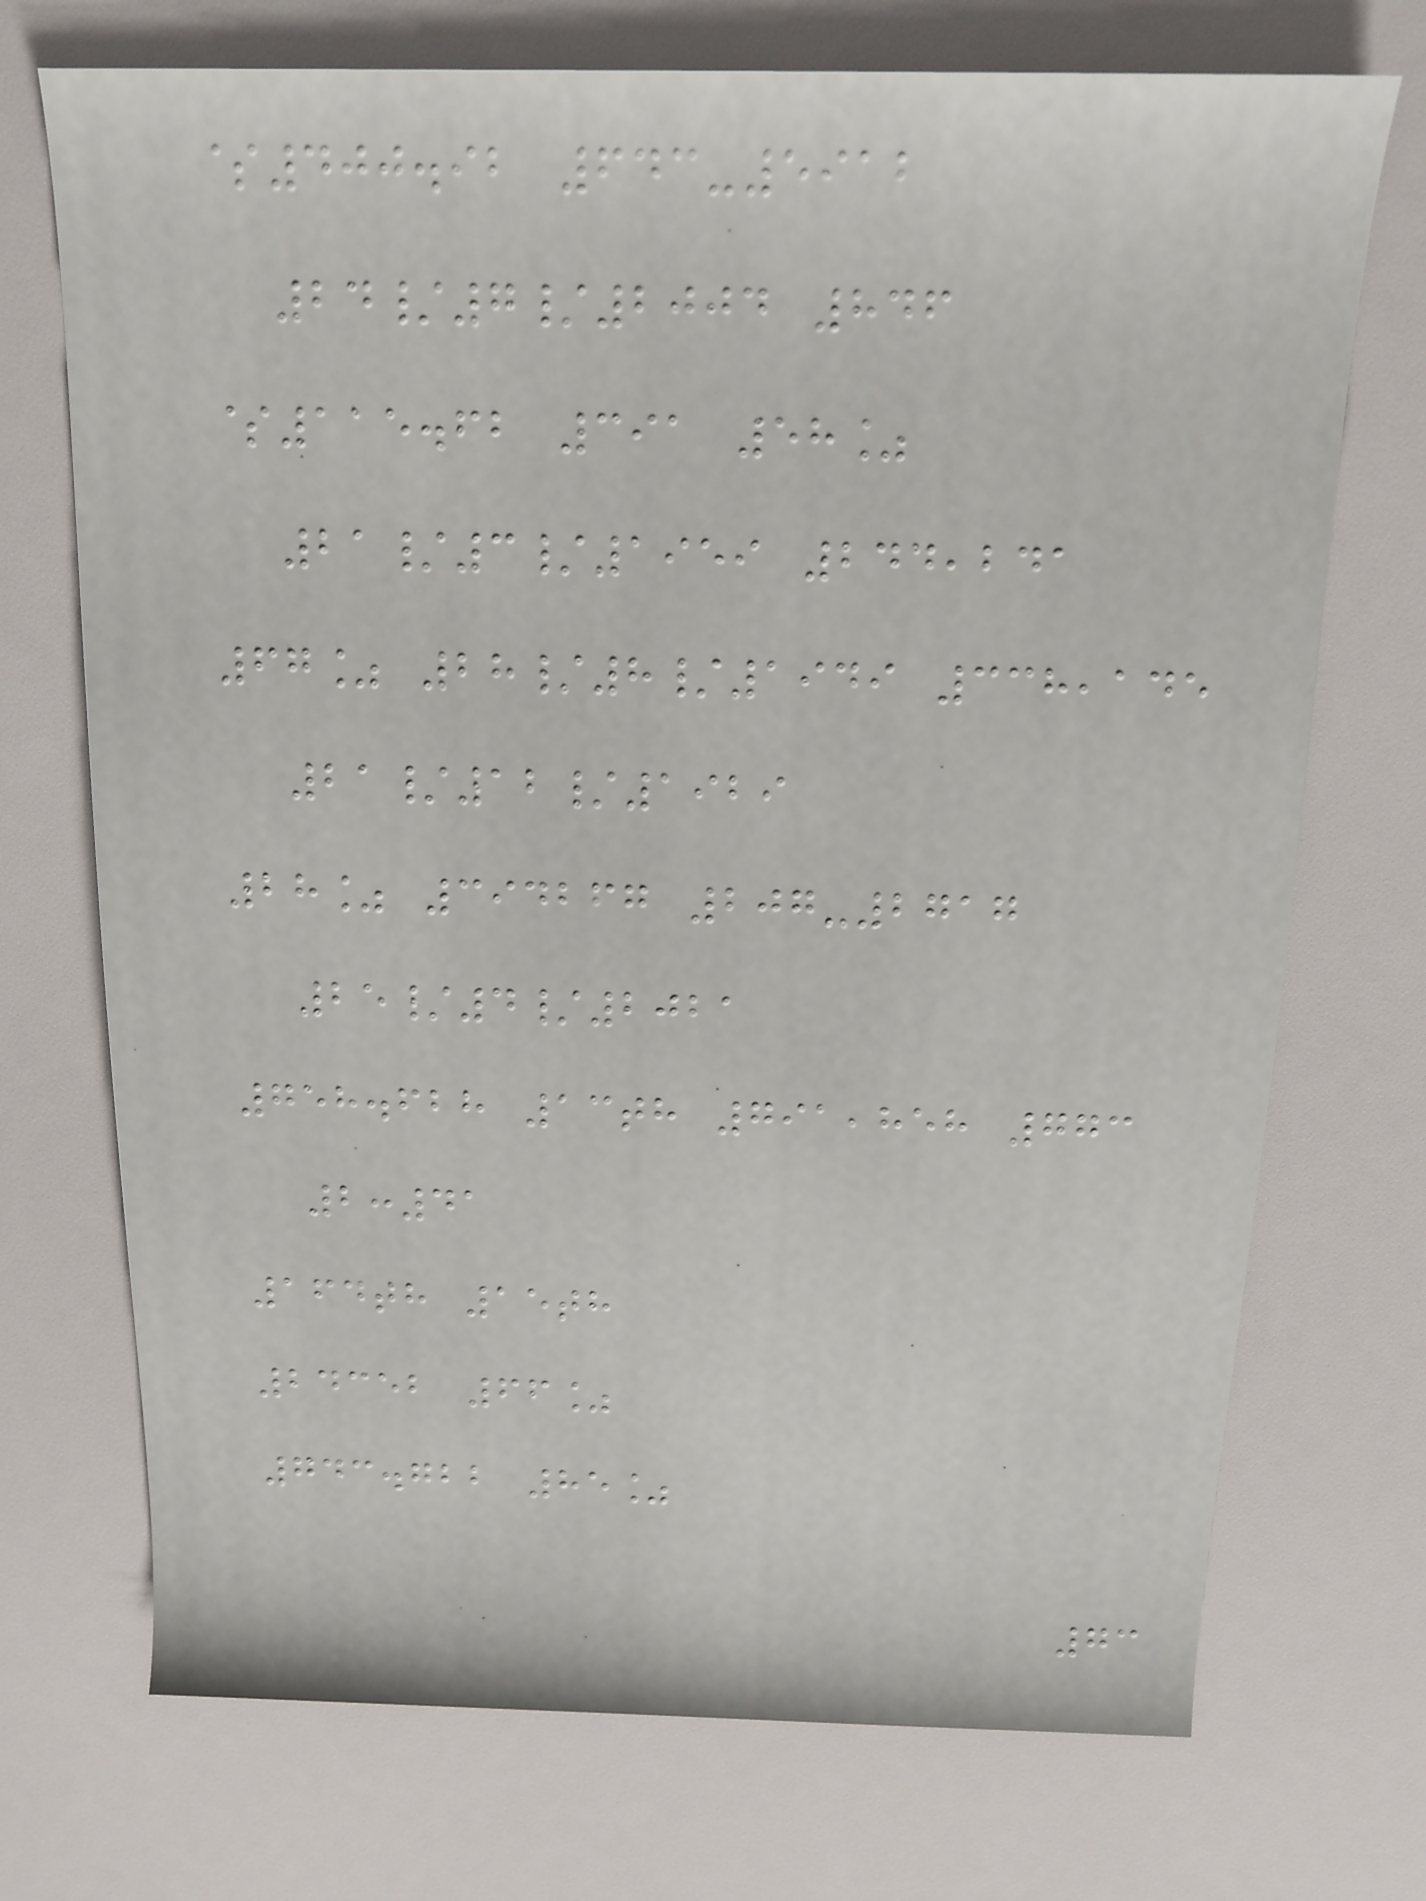$400.92 643-5912
24/7/2004 846
$115.62 391 58%
21/3/1959 244,241
67% 28/8/1949 338,145
21/12/1929
28% 394267 207-2717
25/4/2021
758.628 13th 791,858 773
2:41
164th 15th
24352 66%
743.722 85%
73
